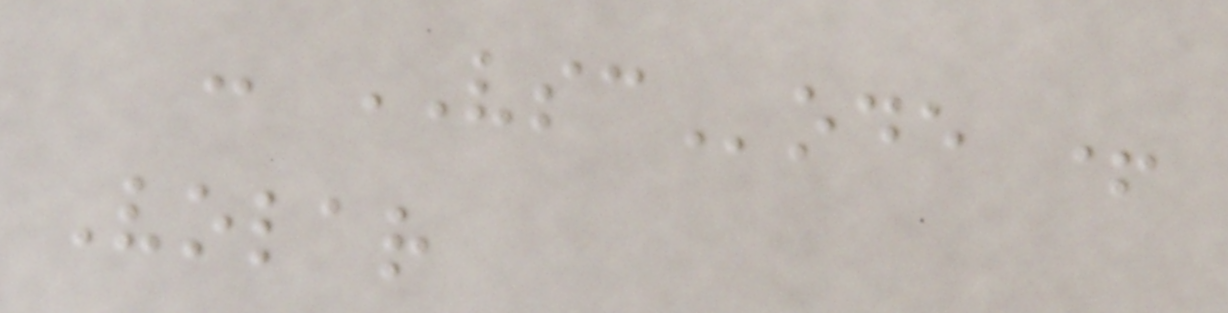- VSCode +
Volar
